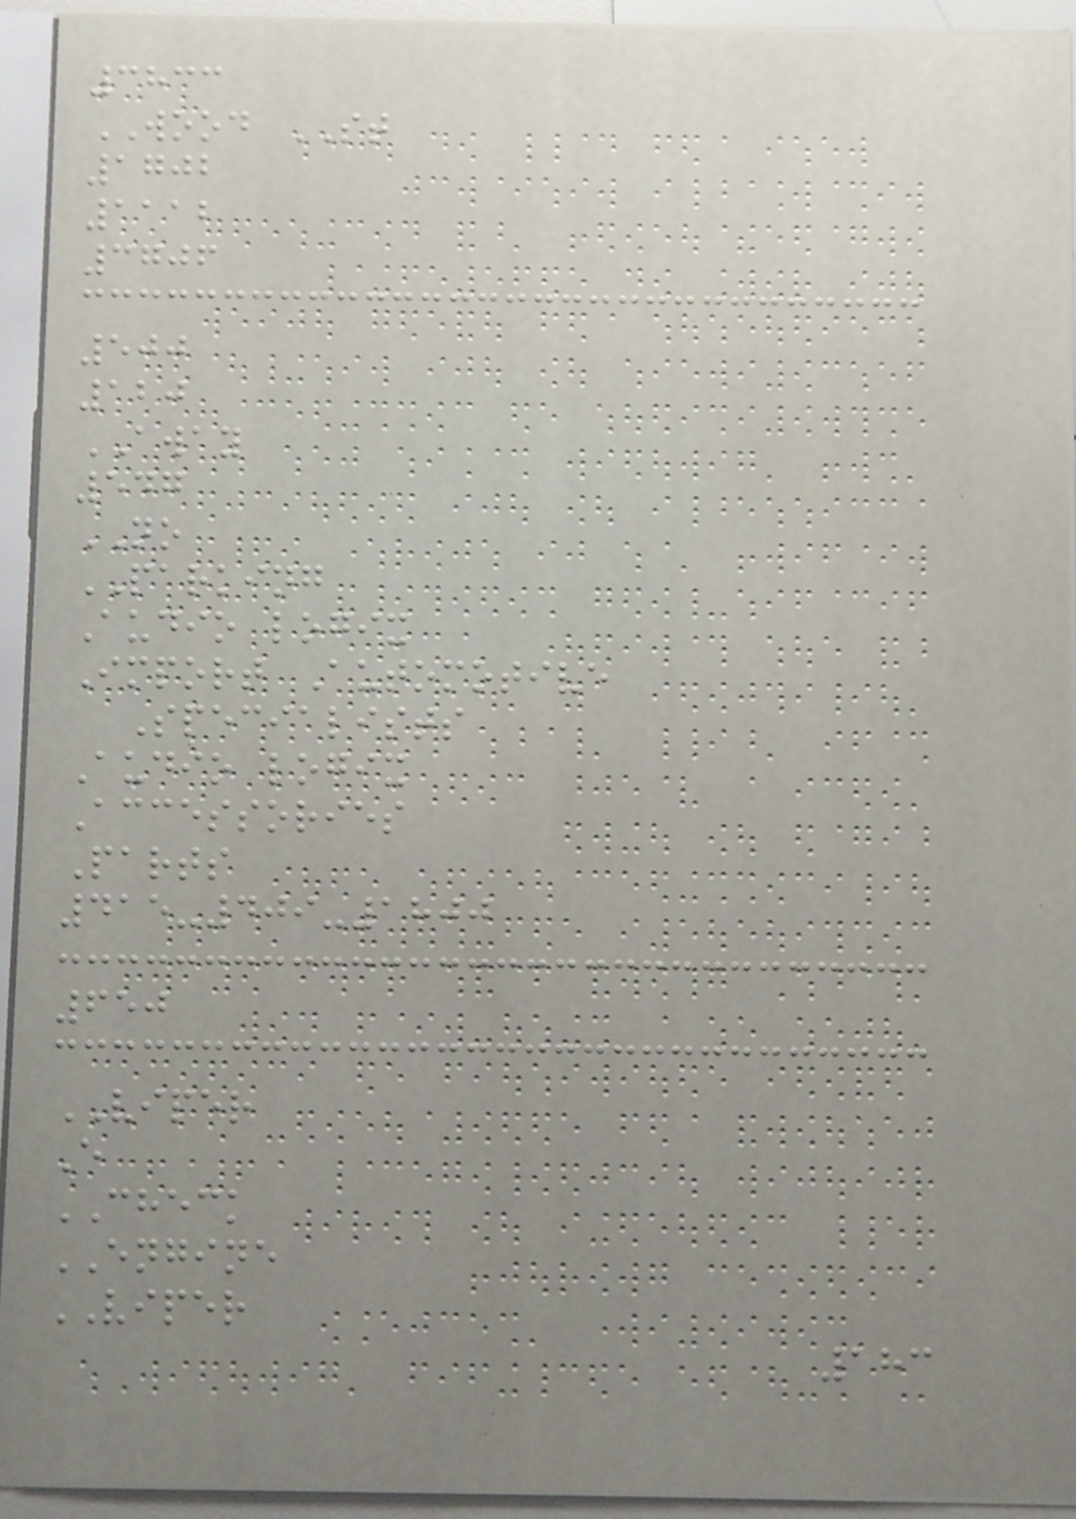3833
WOOD ST
1702
1112
3706
500
120
AWAY
547
NO
PARKING
Audio logix
Import Automotive
Specialists
Audio logix
Accessories
Parts
415-409-1800
650
VIPER
E
CHECK
ENGINE
VIPER
183
